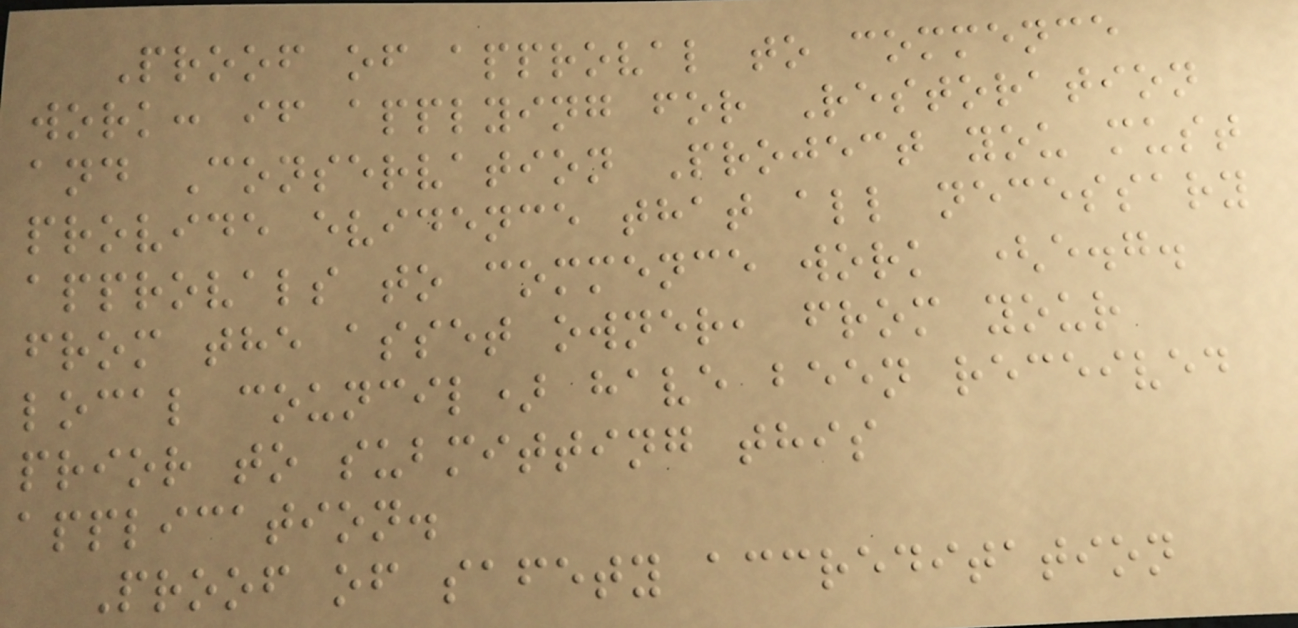Proof of approval to commence
work: if applying for Restoration
and Conservation Project you must
provide evidence that all necessary
approvals to commence work (e.g.
from the asset owner, from your
local council) have been received
prior to submitting this
application.
Proof of safety accreditation
